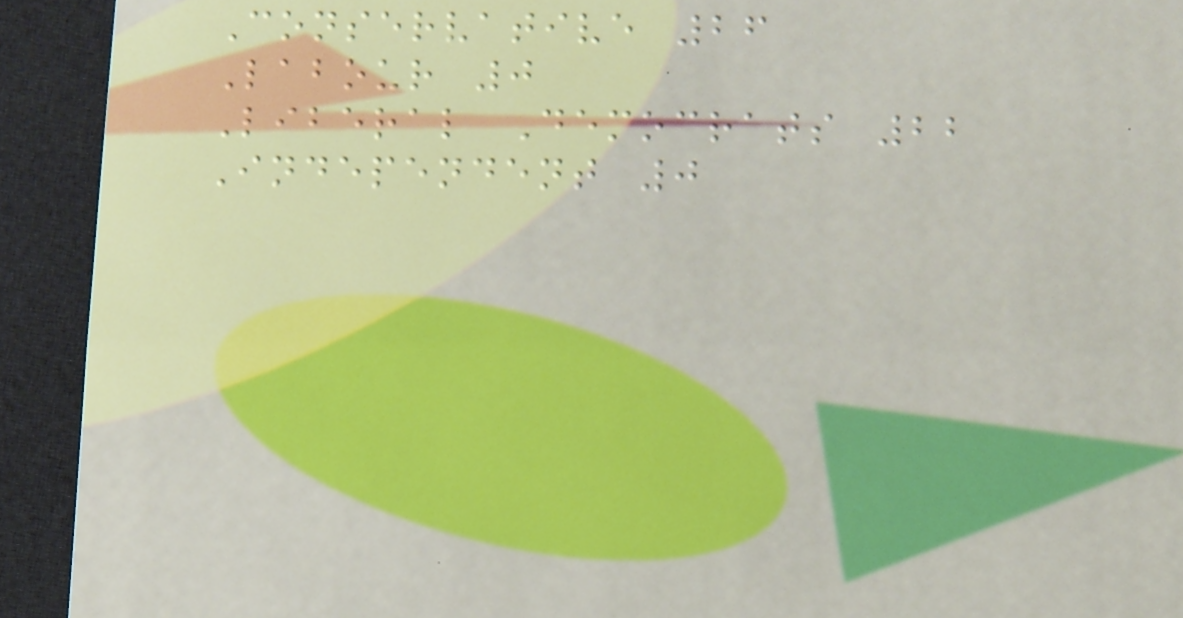Conservative 26
Labour 0
Liberal Democrats 22
Independent 0
